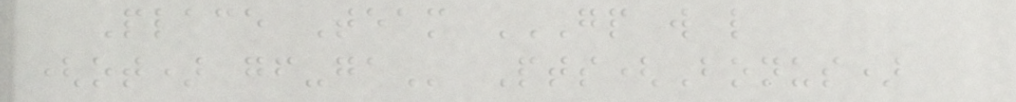Place Team GP W L
(OT) GF-GA Pts(Bonus)
